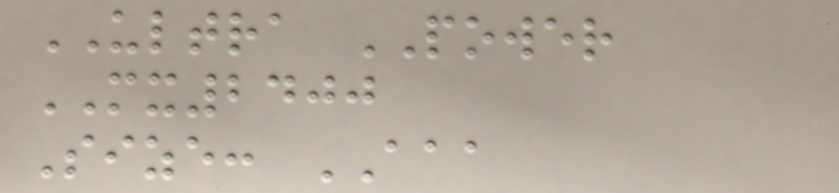ULTRA POWER
MX2400
Size: AAA
